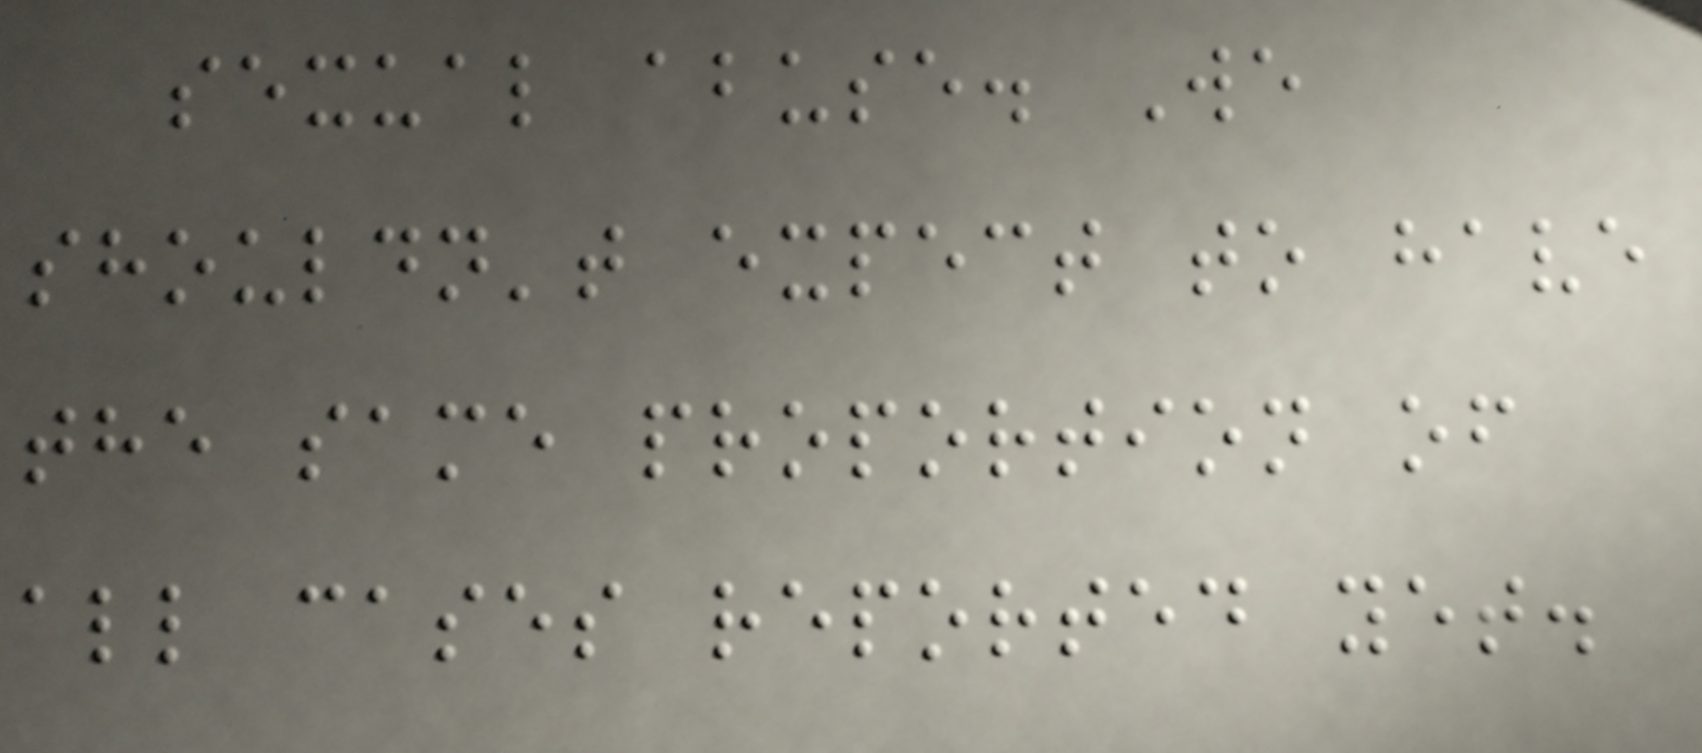sexual abuse. We
shouldn't expect to have
the same proportion of
all cases reported yet.
